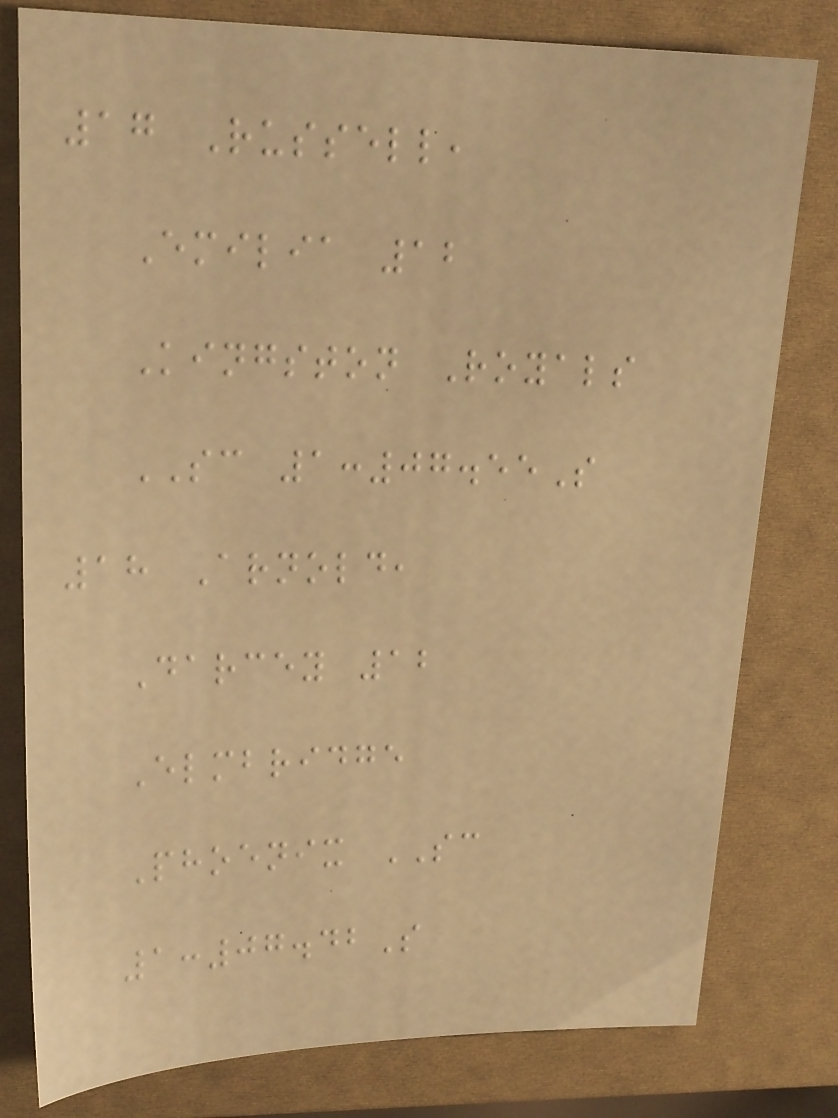17 Russell,
Emilia 12
Kingston Royals
SC 1:07.55S
18 Arnold,
Darcey 12
Elmbridge
Phoenix SC
1:07.42S
